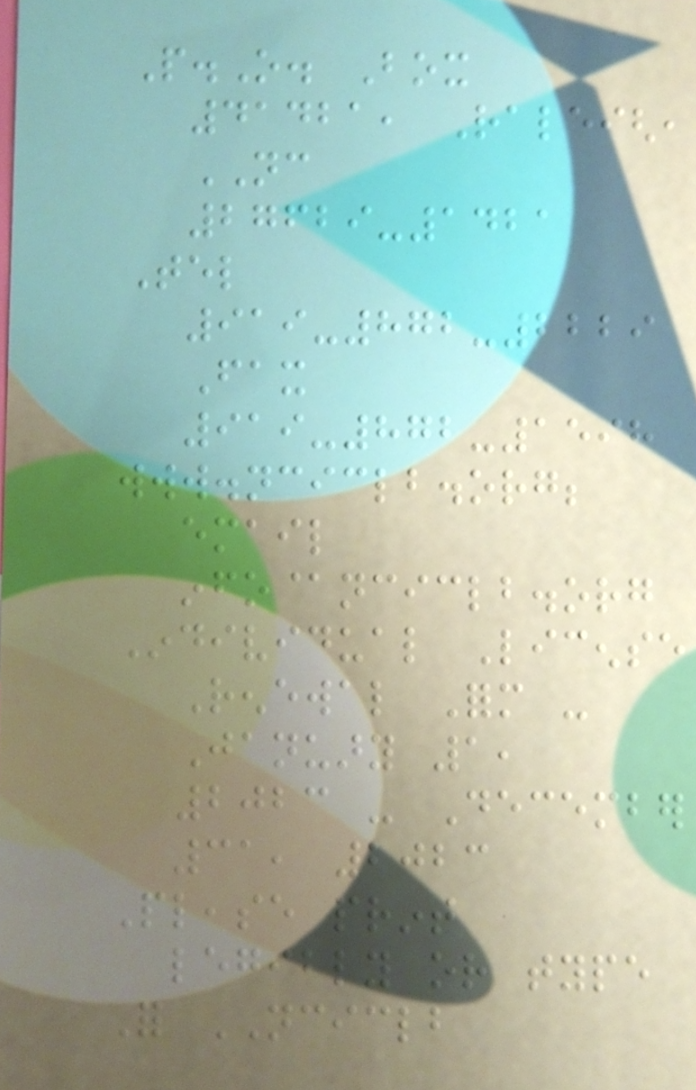P.O. Box
41421, Raleigh,
NC
27629-1421
Tel
919-872-2229
Fax
919-872-1598
www.nciclb.org;
email
info@nciclb.org
Individual License
Renewal Form -
January 1,
2023 - December
31, 2023
Please print
legibly or type
For NCICLB
